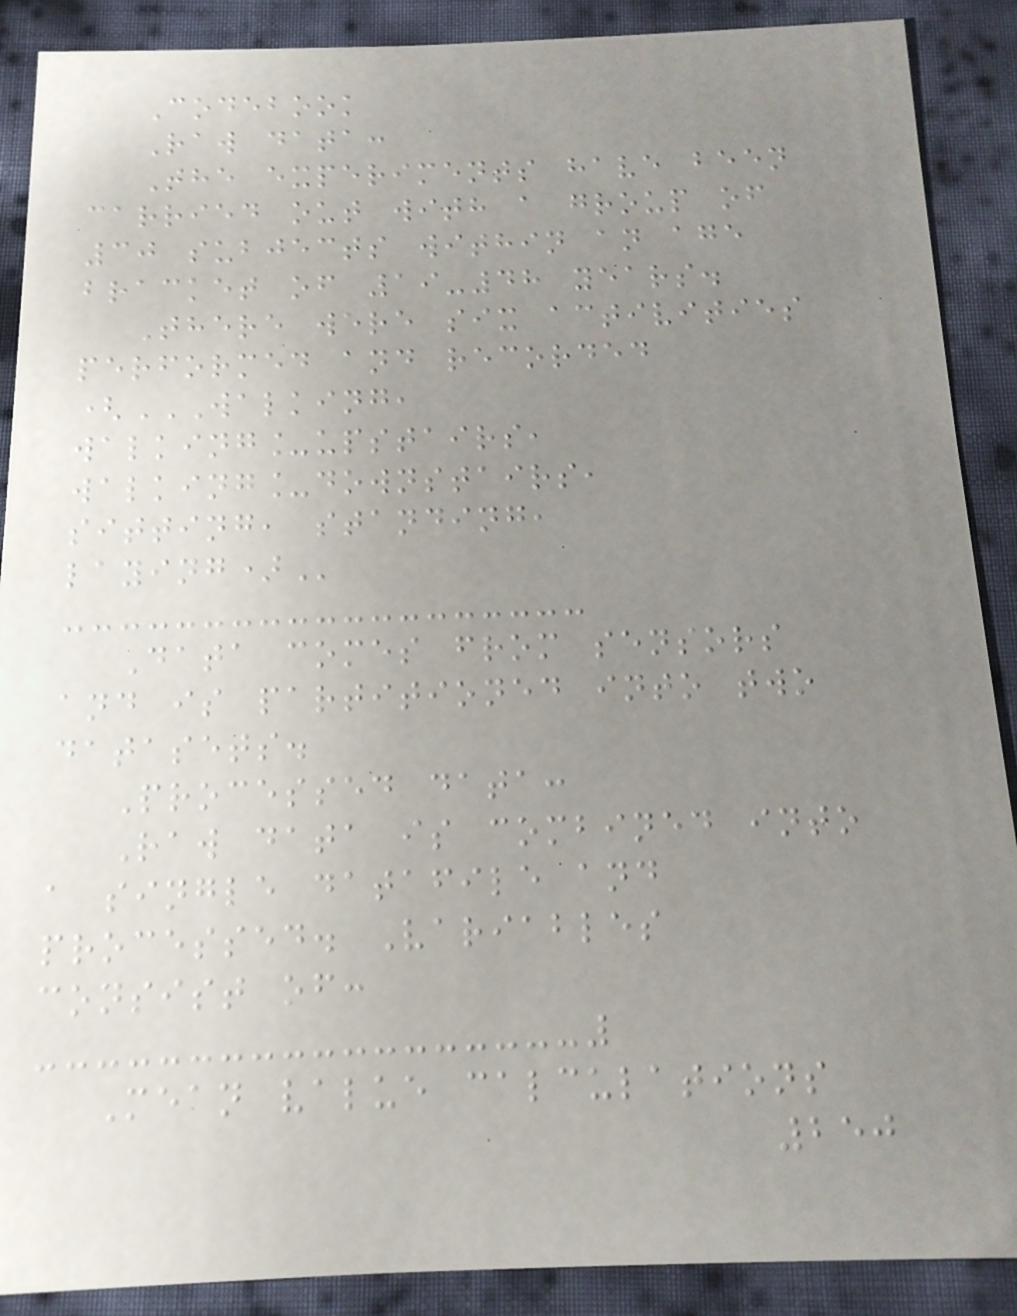Codebook
Raw data:
The experiments have been
carried out with a group of
30 subjects within an age
bracket of 19-48 years.
There were six activities
performed and recorded
(WALKING,
WALKING_UPSTAIRS,
WALKING_DOWNSTAIRS,
SITTING, STANDING,
LAYING)
Data comes from sensors
and is partitioned into two
datasets.
Processed data:
Raw data is combined into
a single datafile and
processed. Variables
consist of:
Mean value calculations
250
